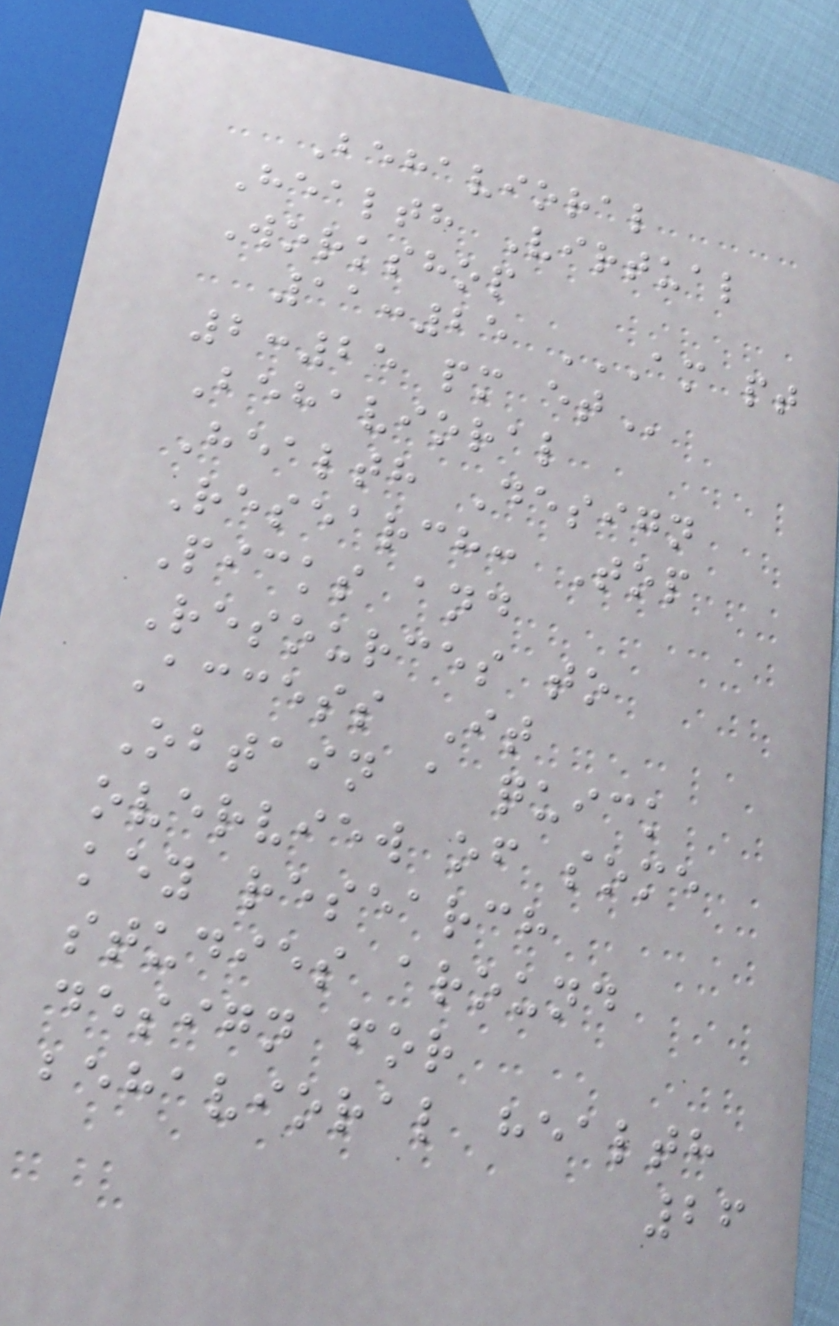Behavioral
Health Virtual
Workshop
11:25 AM PT
2:25 PM ET
Behavioral
Health Design
Research: Top
Picks and
Resources to
Access It
Obtain a quick
overview of some
key research
studies around
design for
behavioral health
26
